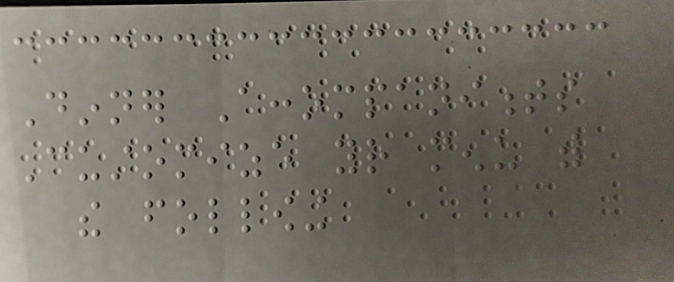Dinner Accompaniments
Customize your menu with
the following
